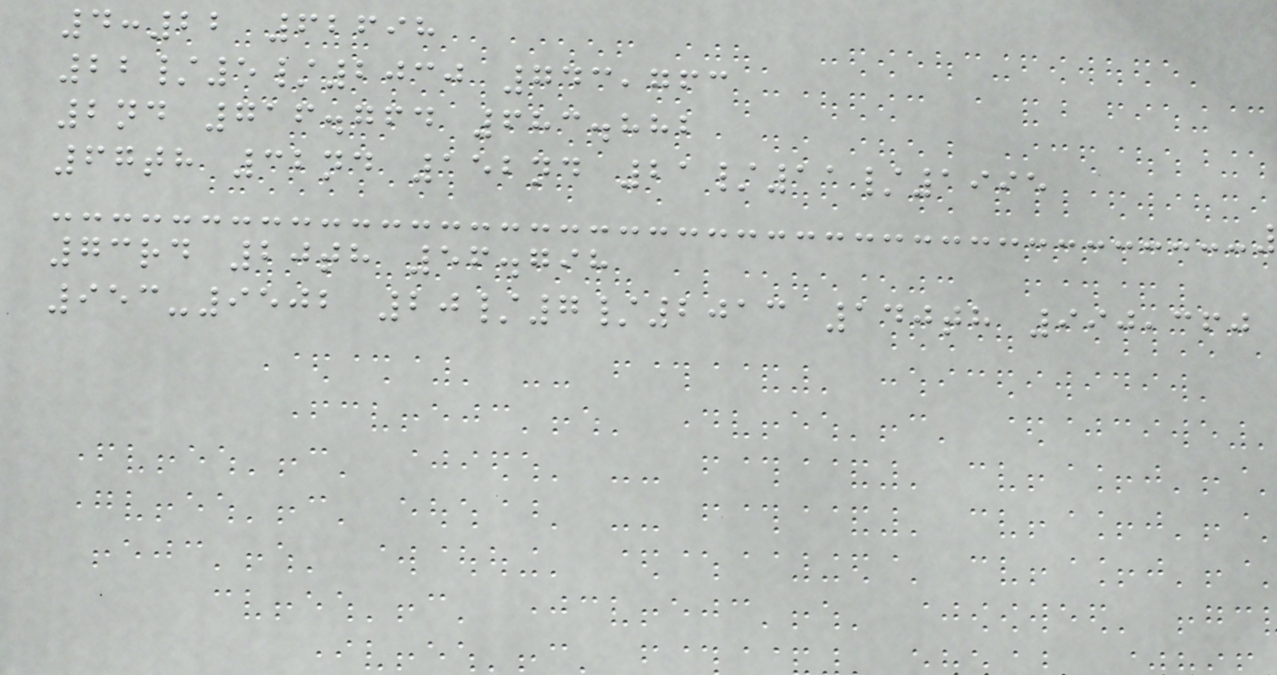4:22 62698
22/5/2030 743,763
2nd 716.764 683.882
67th 32nd 152nd 21/11/1995
73rd 20th 56.798
953-9502 20/7/2013 140th 990,360
